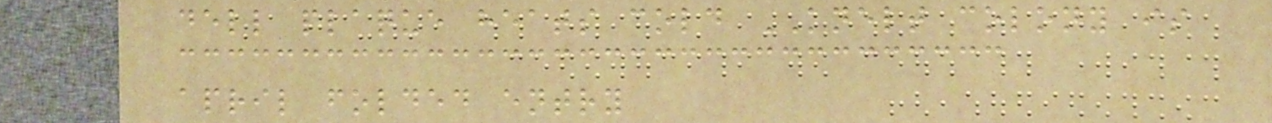dell plaque heats cold KNELT colony is
april folded entry
